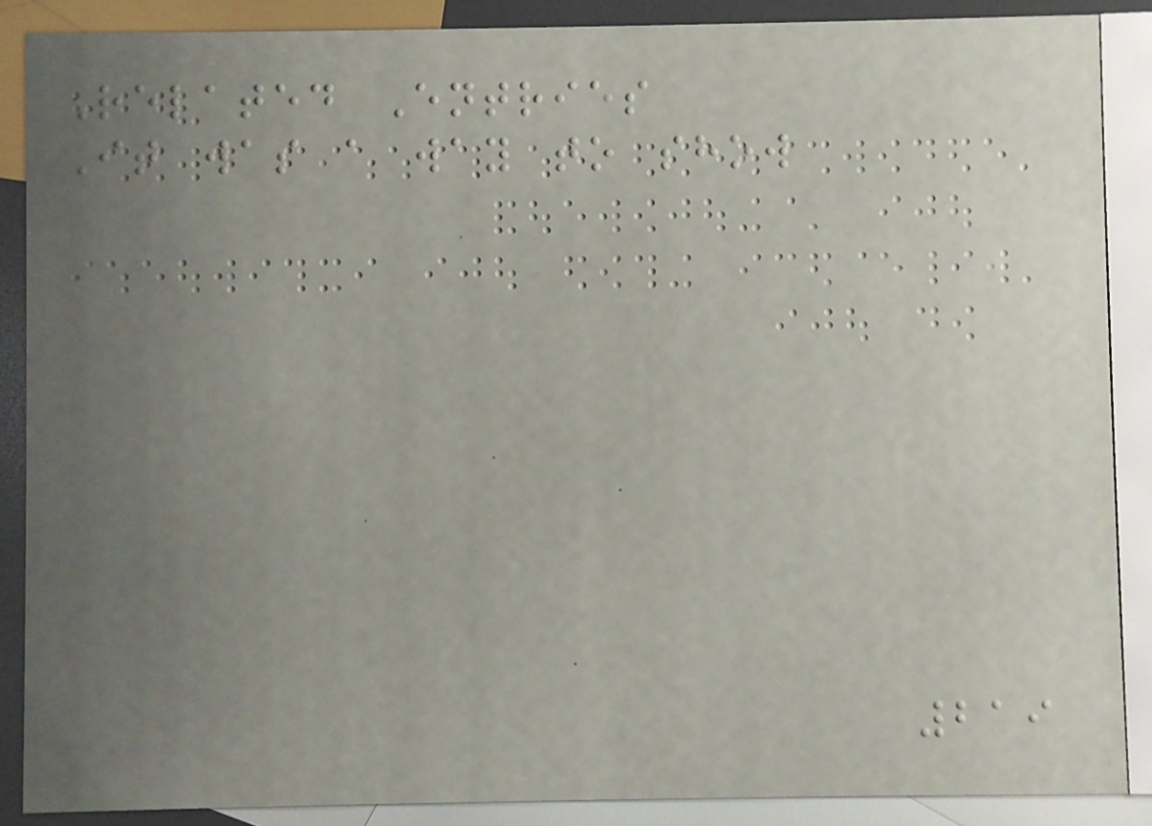Related Entries
It was a way to show
219
